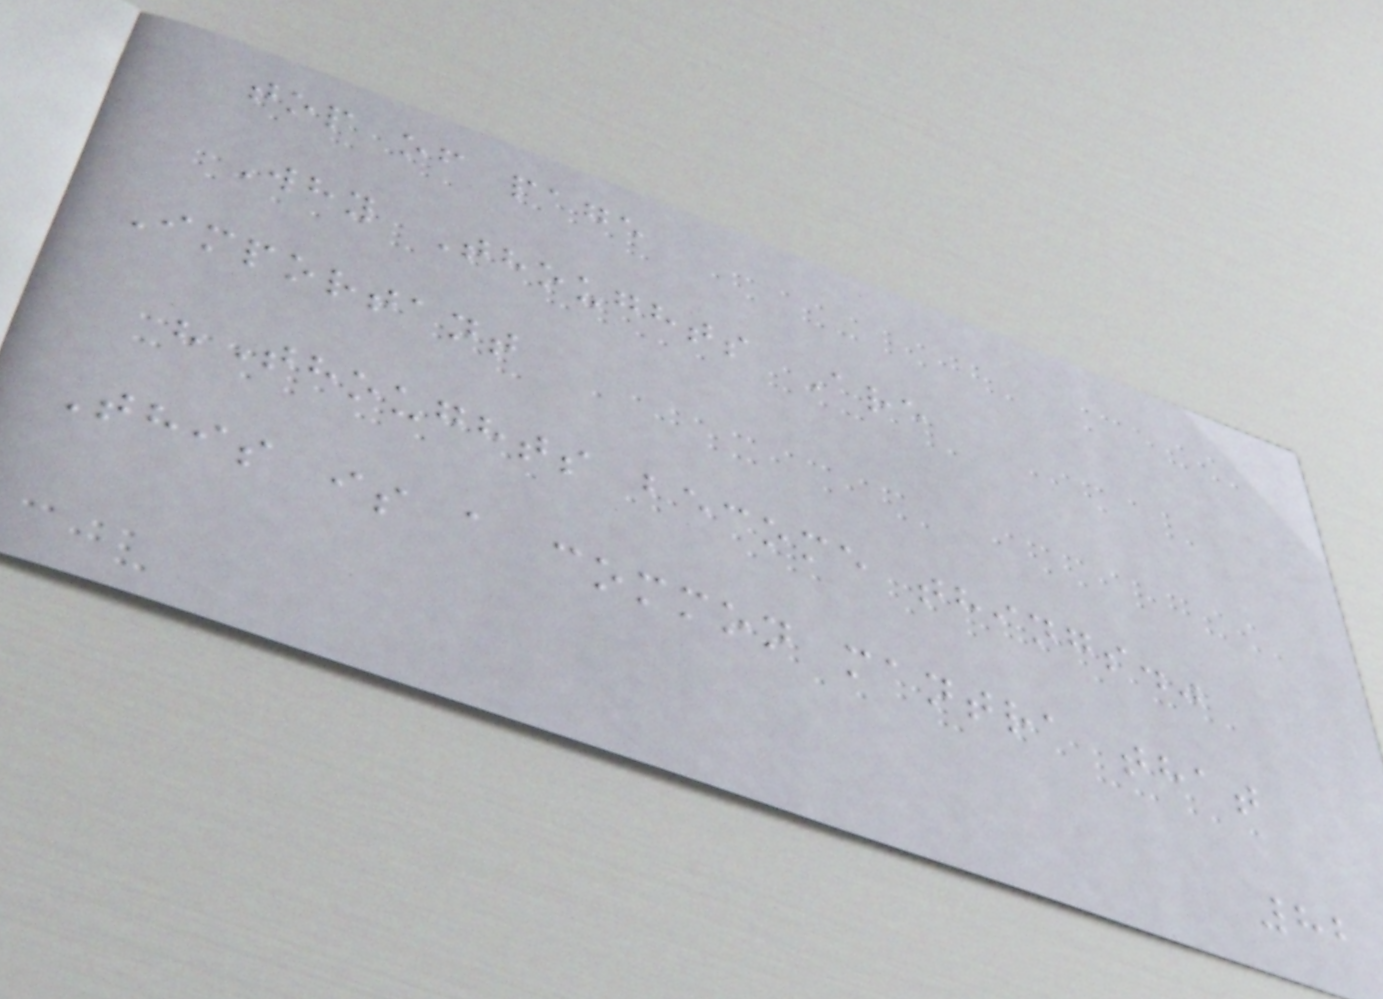top of page
Why Thoughts Are
Important
"Thoughts become things."
This is a common mantra that
82
